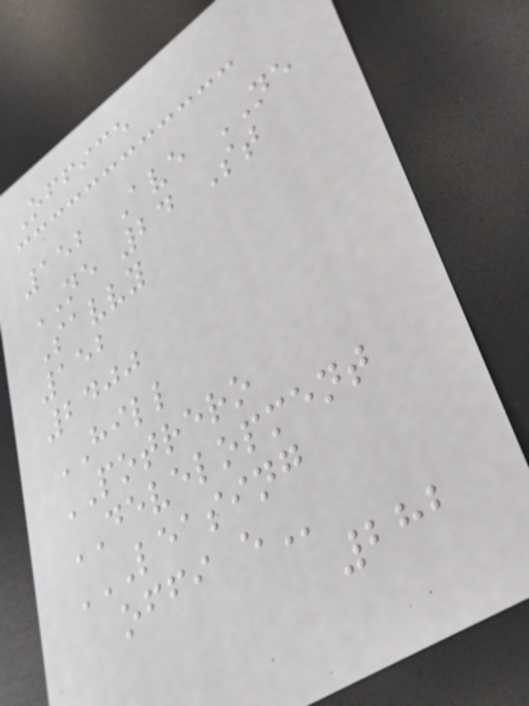Office
152 Ave NE
NE 24 St
Savvy
152
2400
HILL
POTRERO
DEVELOPMENT
LEASING
OFFI E
282
